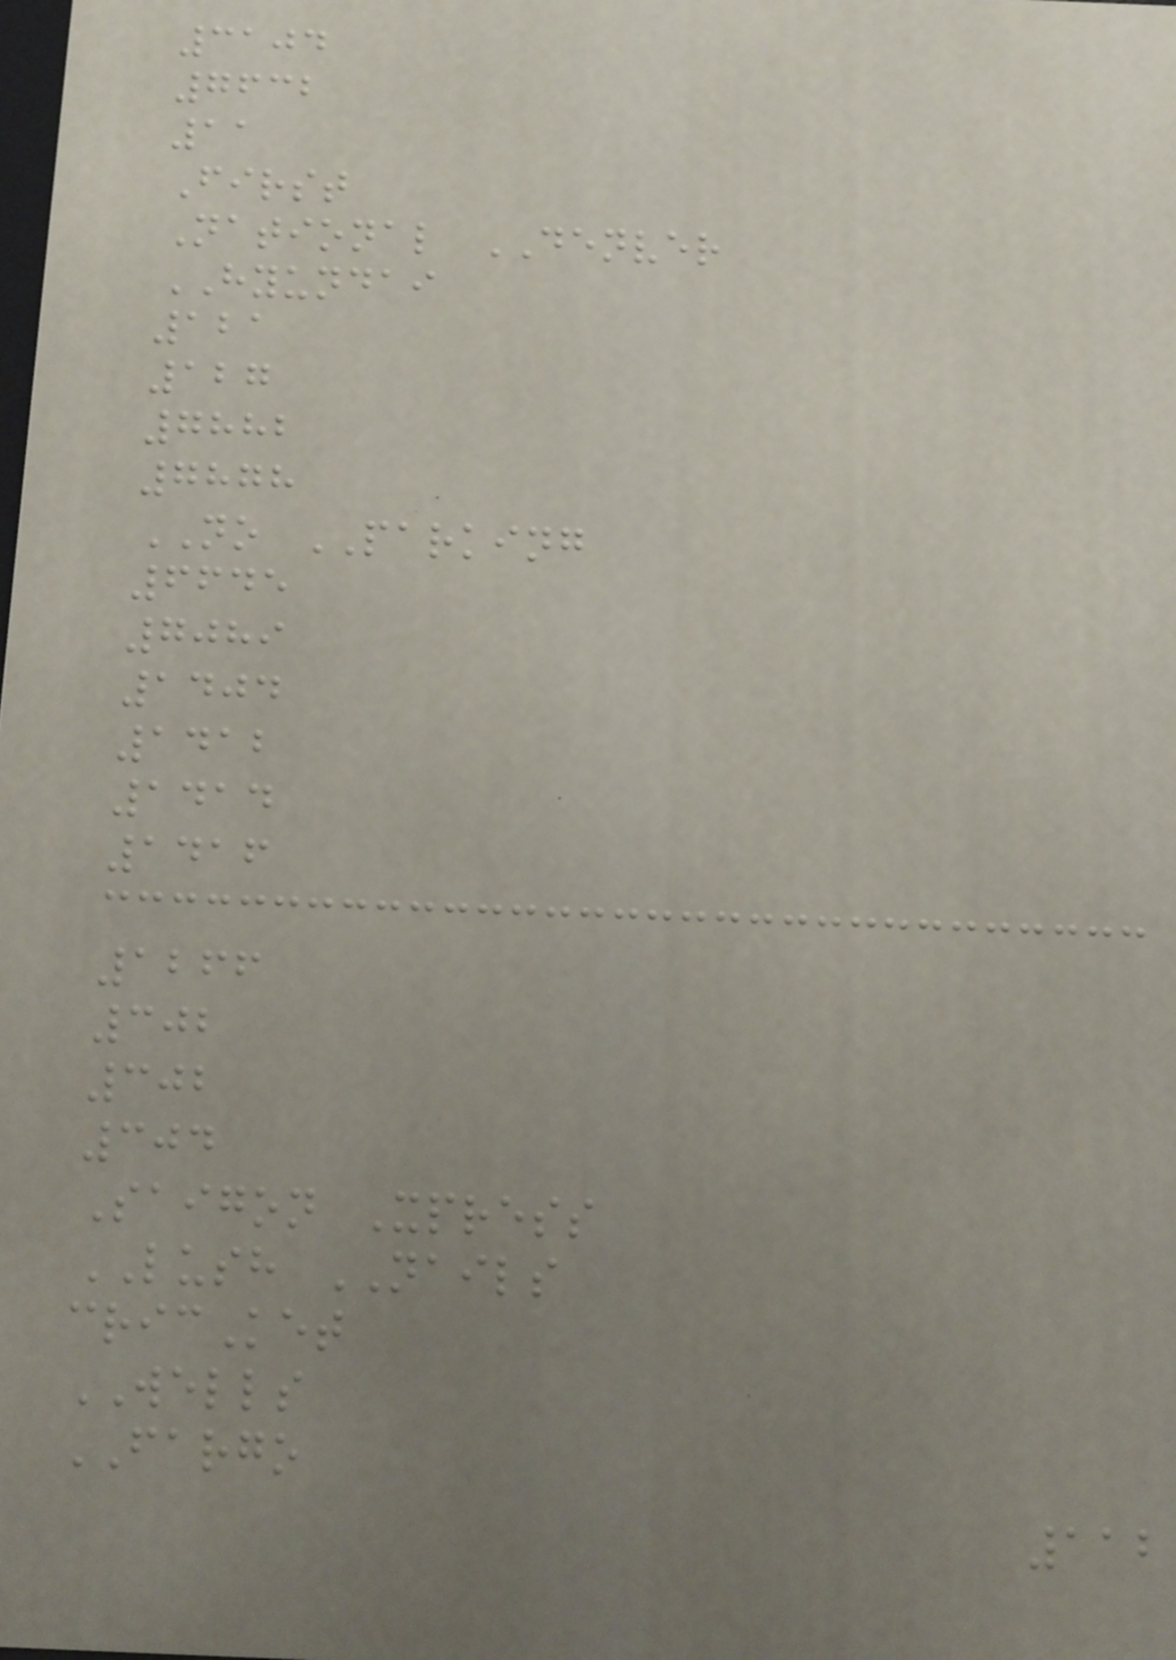3104
7632
11
First
National DENVER
HYUNDAI
121
127
7882
7878
NO PARKING
6645
7089
1404
1412
1414
1416
1266
302
302
304
Saigon Xpress
LUSH NAILS
cricKet
WELLS
FARGO
112
